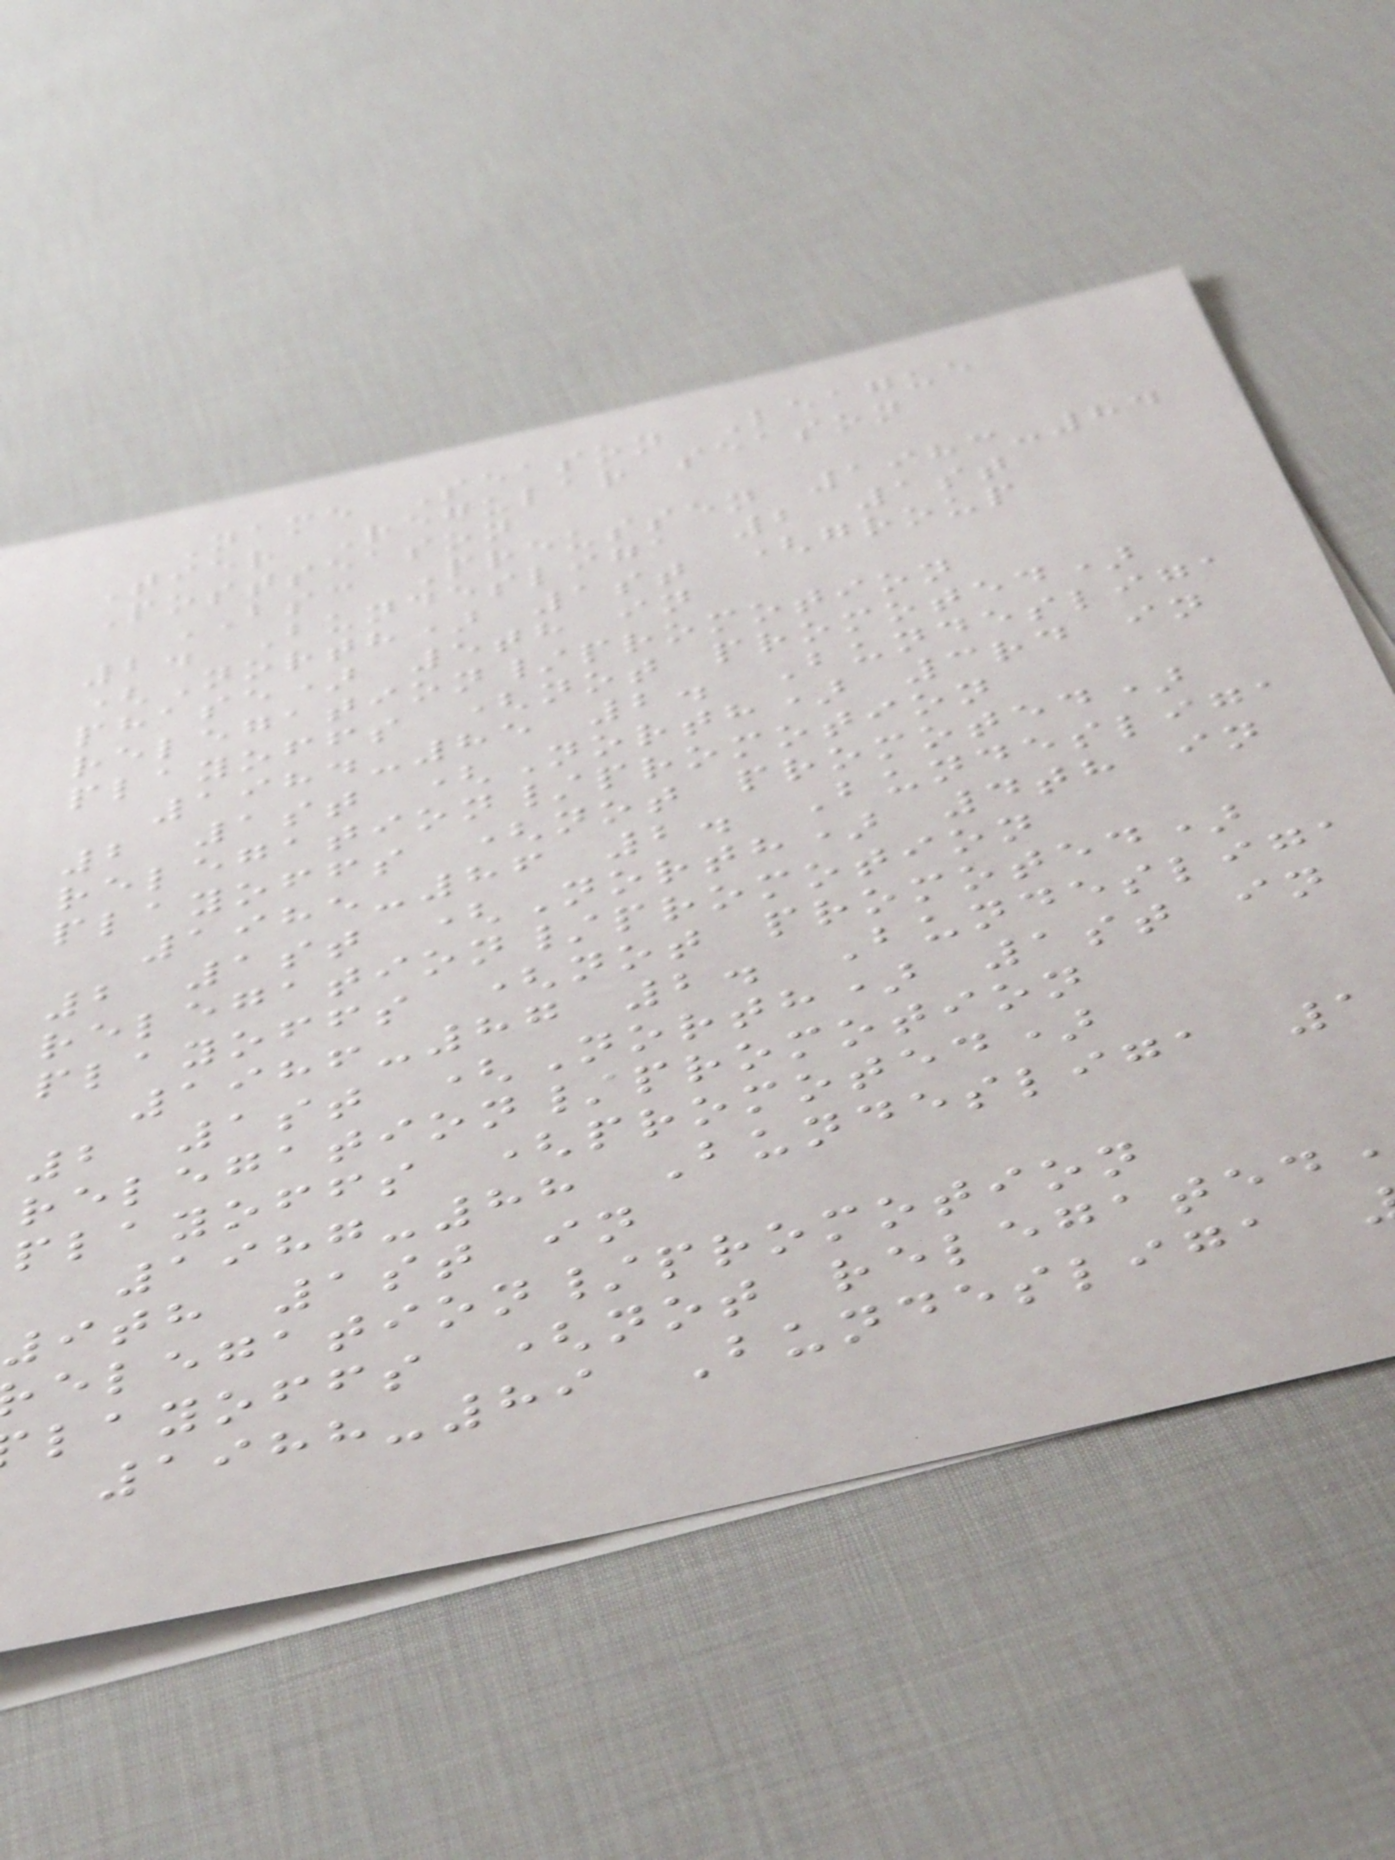Name Season League
Tier Regular season
Postseason
BSC Preussen 1983-84
2. Bundesliga 2 1st
(North) 1st (group
phase) 5th in
relegation/promotion
playoffs (not promoted)
1984-85 2. Bundesliga
2 1st (North) 3rd in
relegation/promotion
playoffs (not promoted)
1985-86 2. Bundesliga
2 1st (North) 4th in
relegation/promotion
playoffs (not promoted)
1986-87 2. Bundesliga
2 1st (North) 1st in
relegation/promotion
playoffs (promoted)
1987-88 Bundesliga 1
9th 1st in
elegation/promotion
layoffs (not relegated
1988-89 Bundesliga
